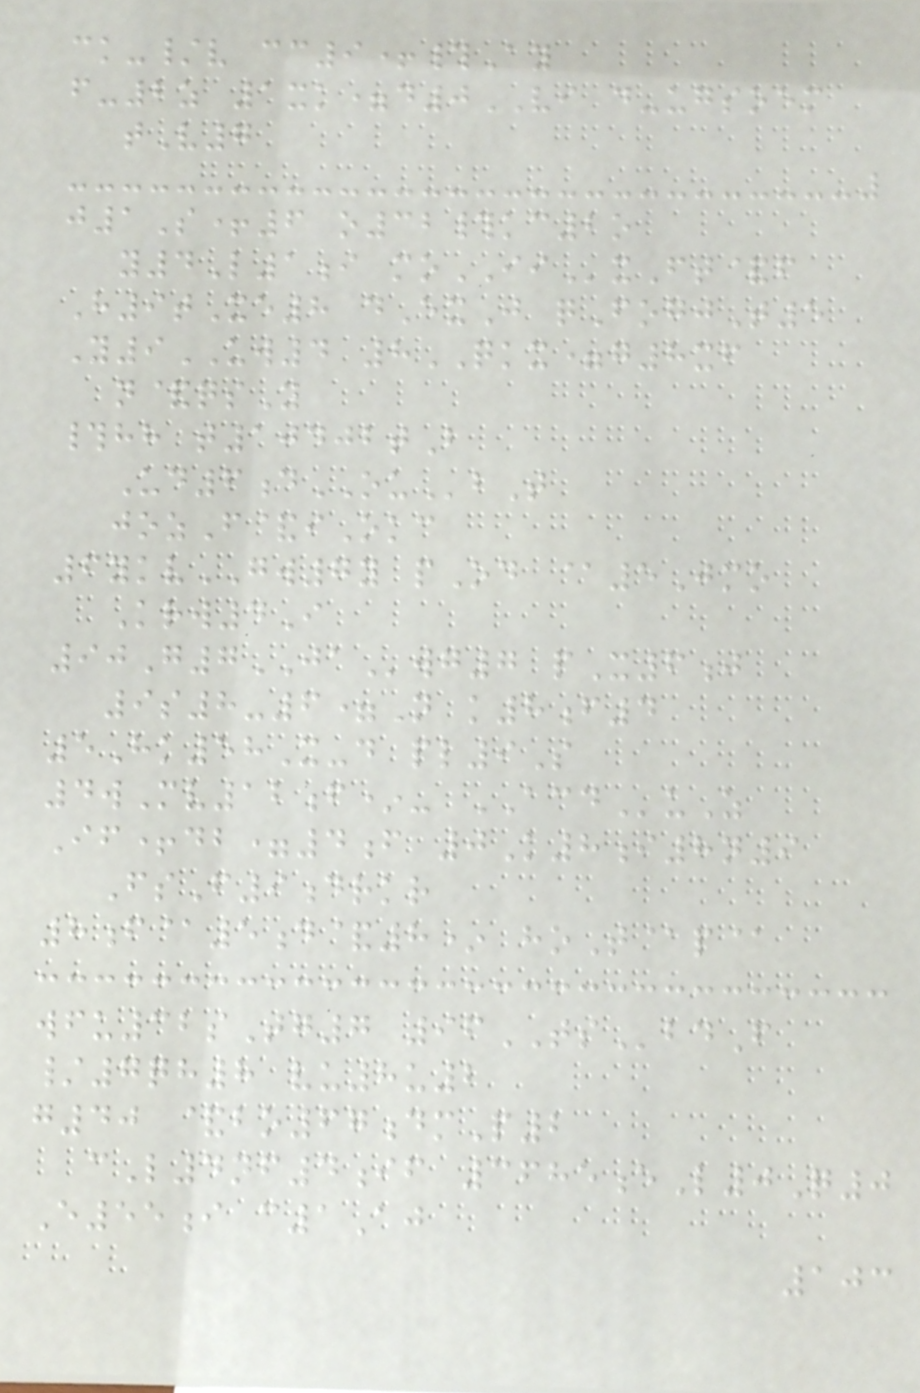ck-/v cc9+#Ay
f-2z 1xk=d0VI d-ugsoem
tV7
j1S+6 o32#kc2o
y4L1i moIIxFt&f
H9tXe8 dExJ qFogjT5
Y9UW4 8QKX=g8xf
n&qsY
#hh t10402tB
Ud6dOUbT
jozF&iOkc
6ykvGW7y pOd @5Jmo
Krw4I
90G7JAwg7 pX6j
9s8-6=N k8f4
5Hk58X-d pl9S
4wMv12f*- ACDuZ
If+db=4f 0K8i8n9
FsF9drkr
8f@5d&8* hoT@p@
wfu32sTg7 96TSbdF
/7qh8 vu8u2
g40 &bo67dmP2
cL4nf4if 3685eL0Q0
E55i c1Aj
103
